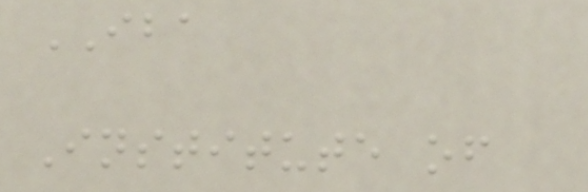IBA
Institute of
